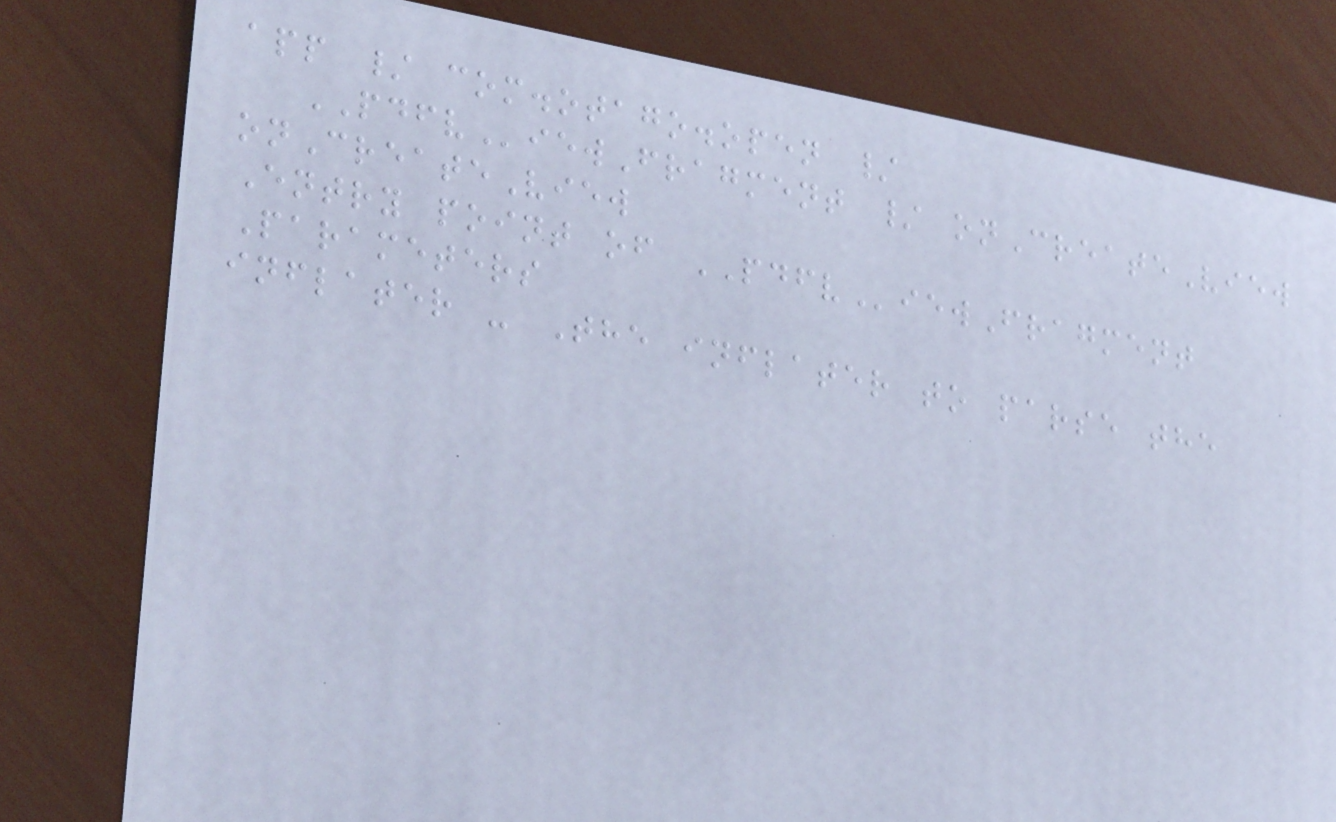app / com.otago.open /
PDFViewFragment / onCreateView
onCreateView
Entry point of PDFViewFragment
Parameters
inflater - The inflater to parse the
